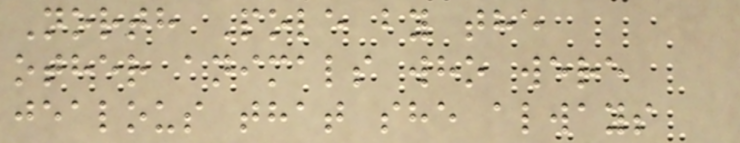North Pole by the
other animals who were
jealous that she always
